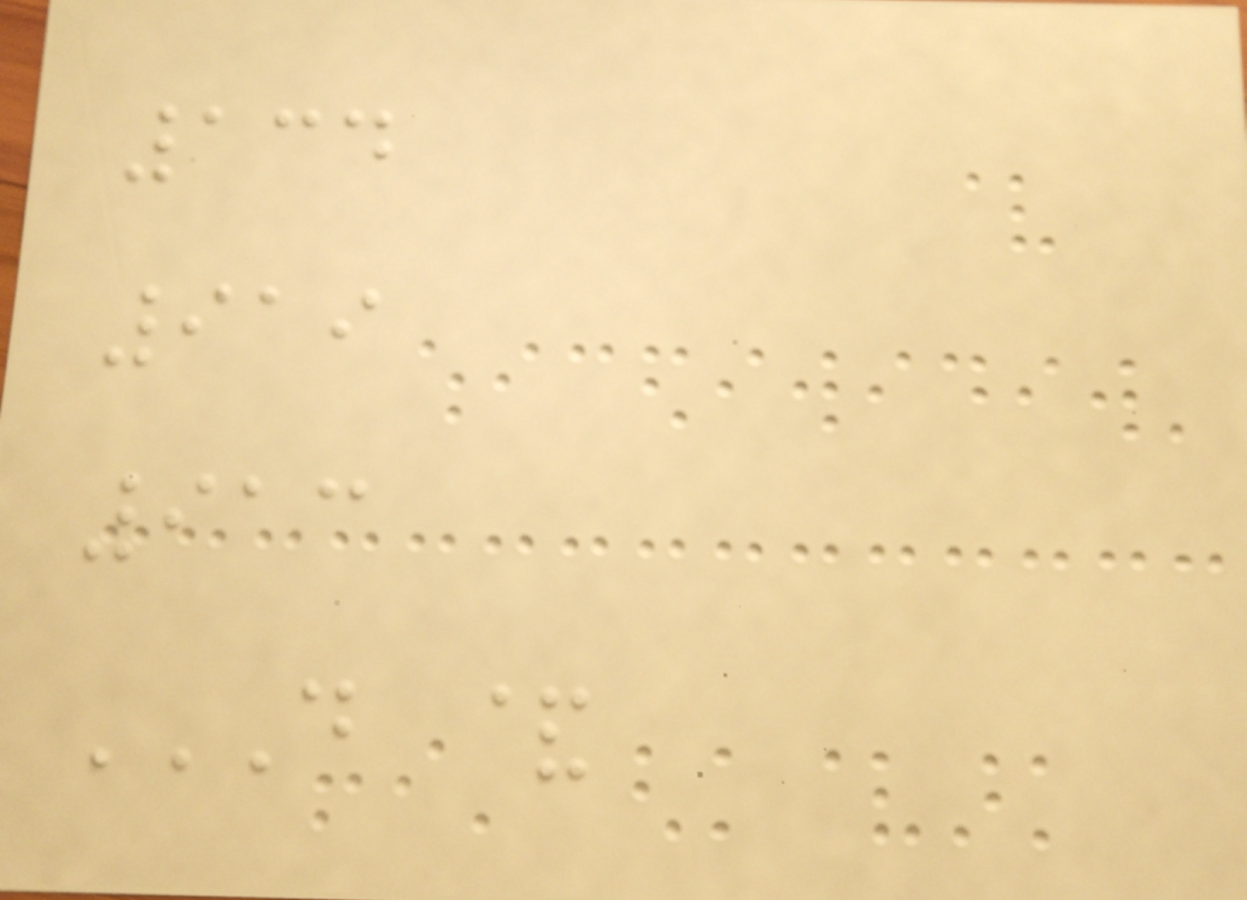134
919
913
D &
